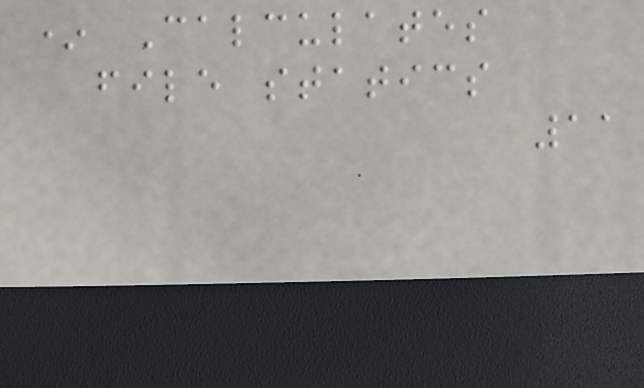* Calculates
file statics
11
